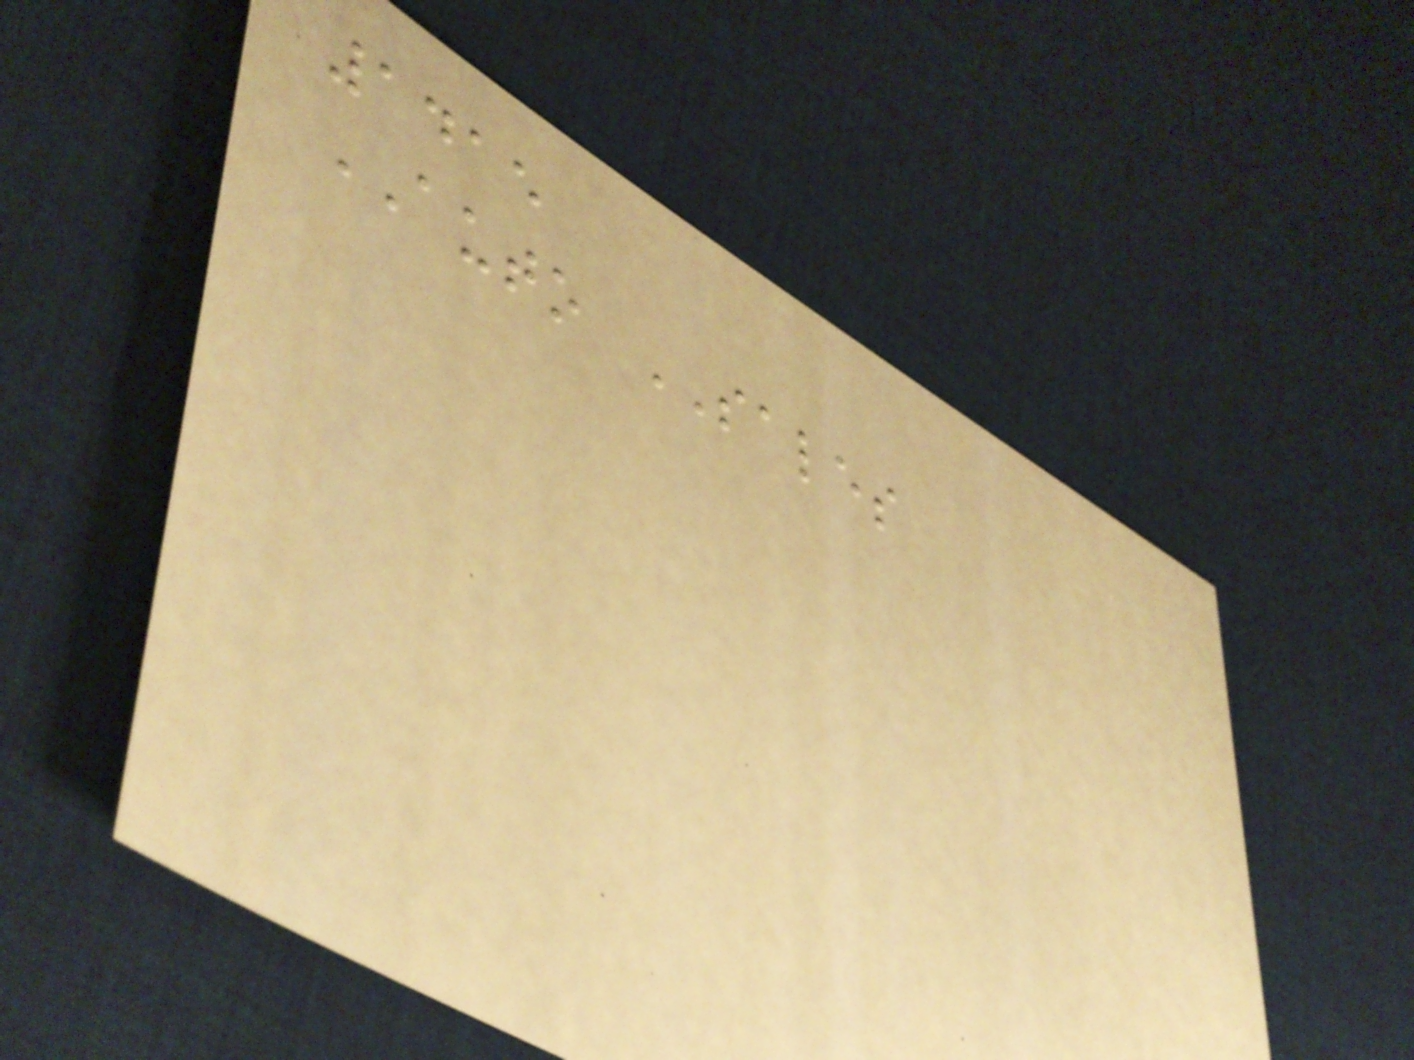1415
AUTO SALES
